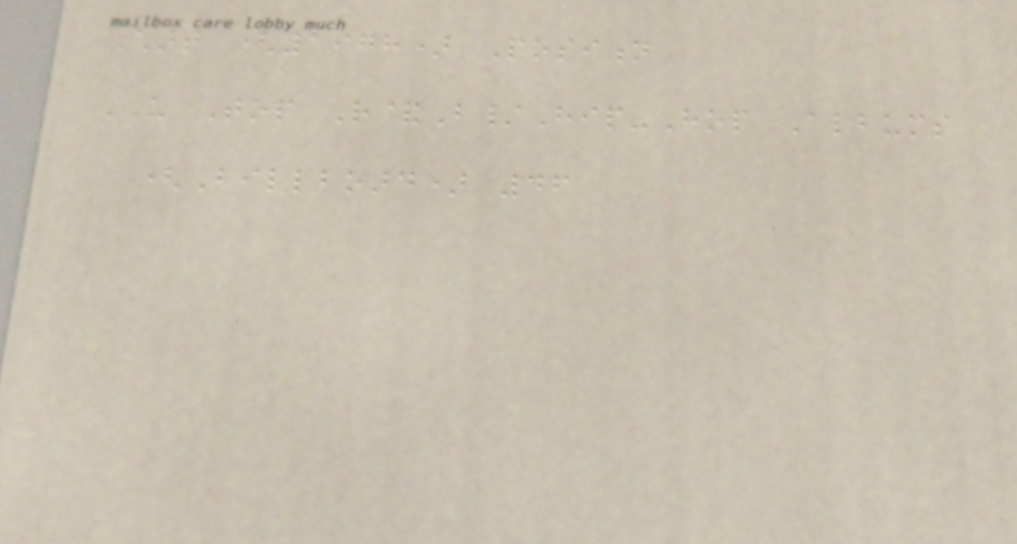Chart (1978) Position
US Top R&B/Hip-Hop Albums
(Billboard) 46
